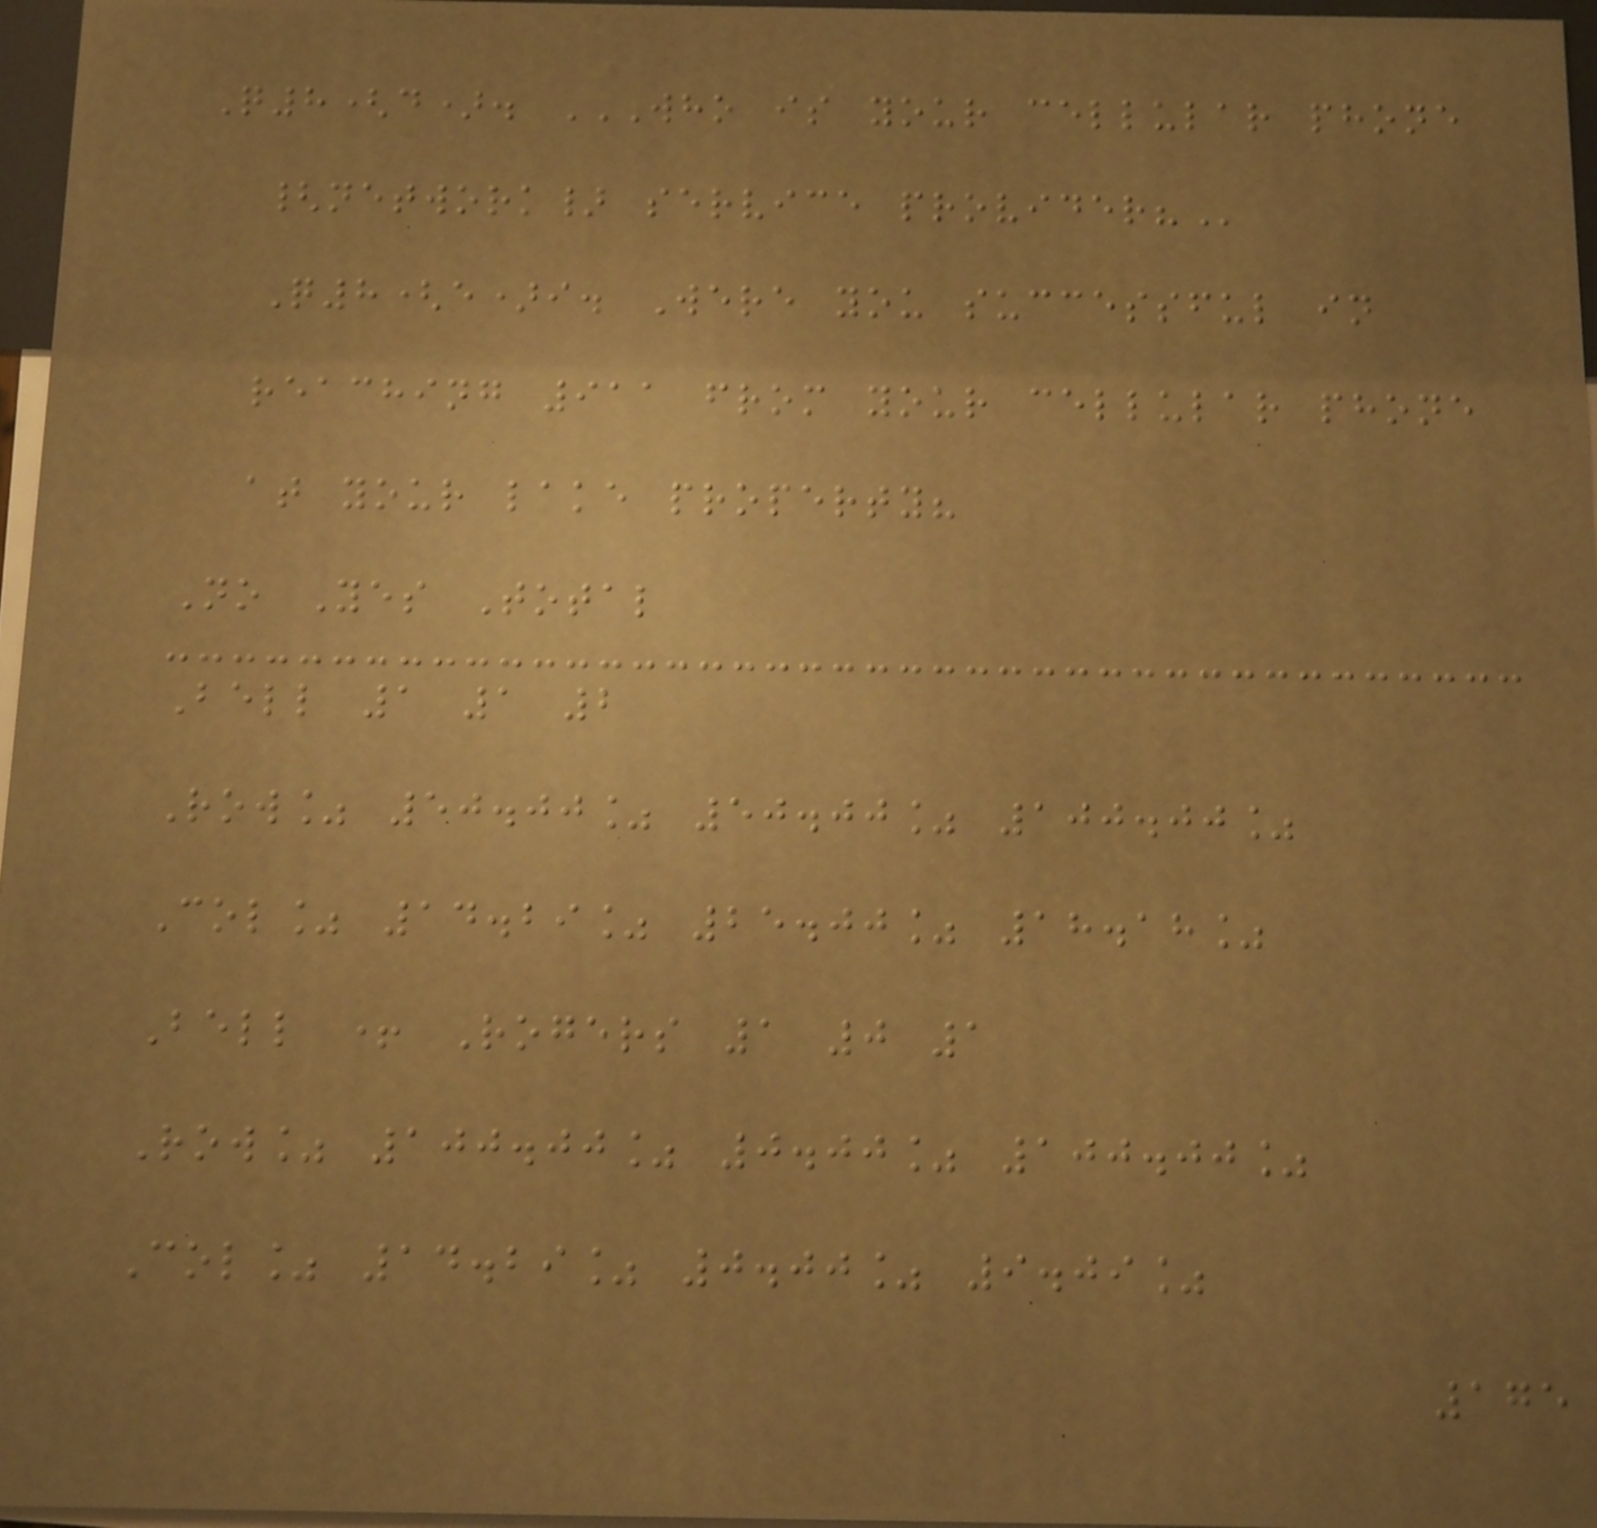Q8(d). WHO IS YOUR CELLULAR PHONE
{NETWORK} SERVICE PROVIDER?
Q8(e)i. Were you successful in
reaching 911 from your cellular phone
at your lake property?
No Yes Total
Bell 1 1 2
Row% 50.00% 50.00% 100.00%
Col% 14.29% 25.00% 18.18%
Bell + Rogers 1 0 1
Row% 100.00% 0.00% 100.00%
Col% 14.29% 0.00% 9.09%
175
